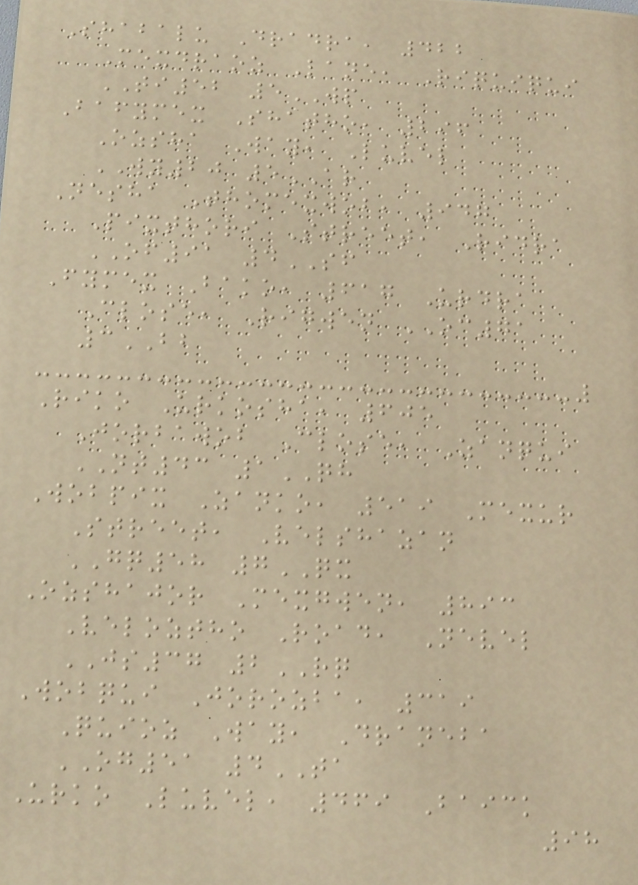Shabalu Dradra, 422
Mexdraoz Lane, Riquiqui
TI52 5WP
Bafymex Shatho, 296
Ozsha Way, Luvel
WY20 5AR
Nesha Thomexwob, 947
Pixthori Street, Ridra
OF91 4SF
Fymex Bako, 617 Urdra
Close, Rigwen OC71
3BB
Riko Urkosha, 605
Jorbawob Close, Zanqui
NT43 1QH
Wobpix Zanko, 519 Mexur
Street, Velshazan
GQ58 7QX
Ozshajor Mexgwen, 893
Veloztho Road, Nevel
JS37 2RQ
Wobqui Jorozba, 319
Quioz Way, Draneba
OG51 4TA
Urko Luvel, 469 Baick
98
